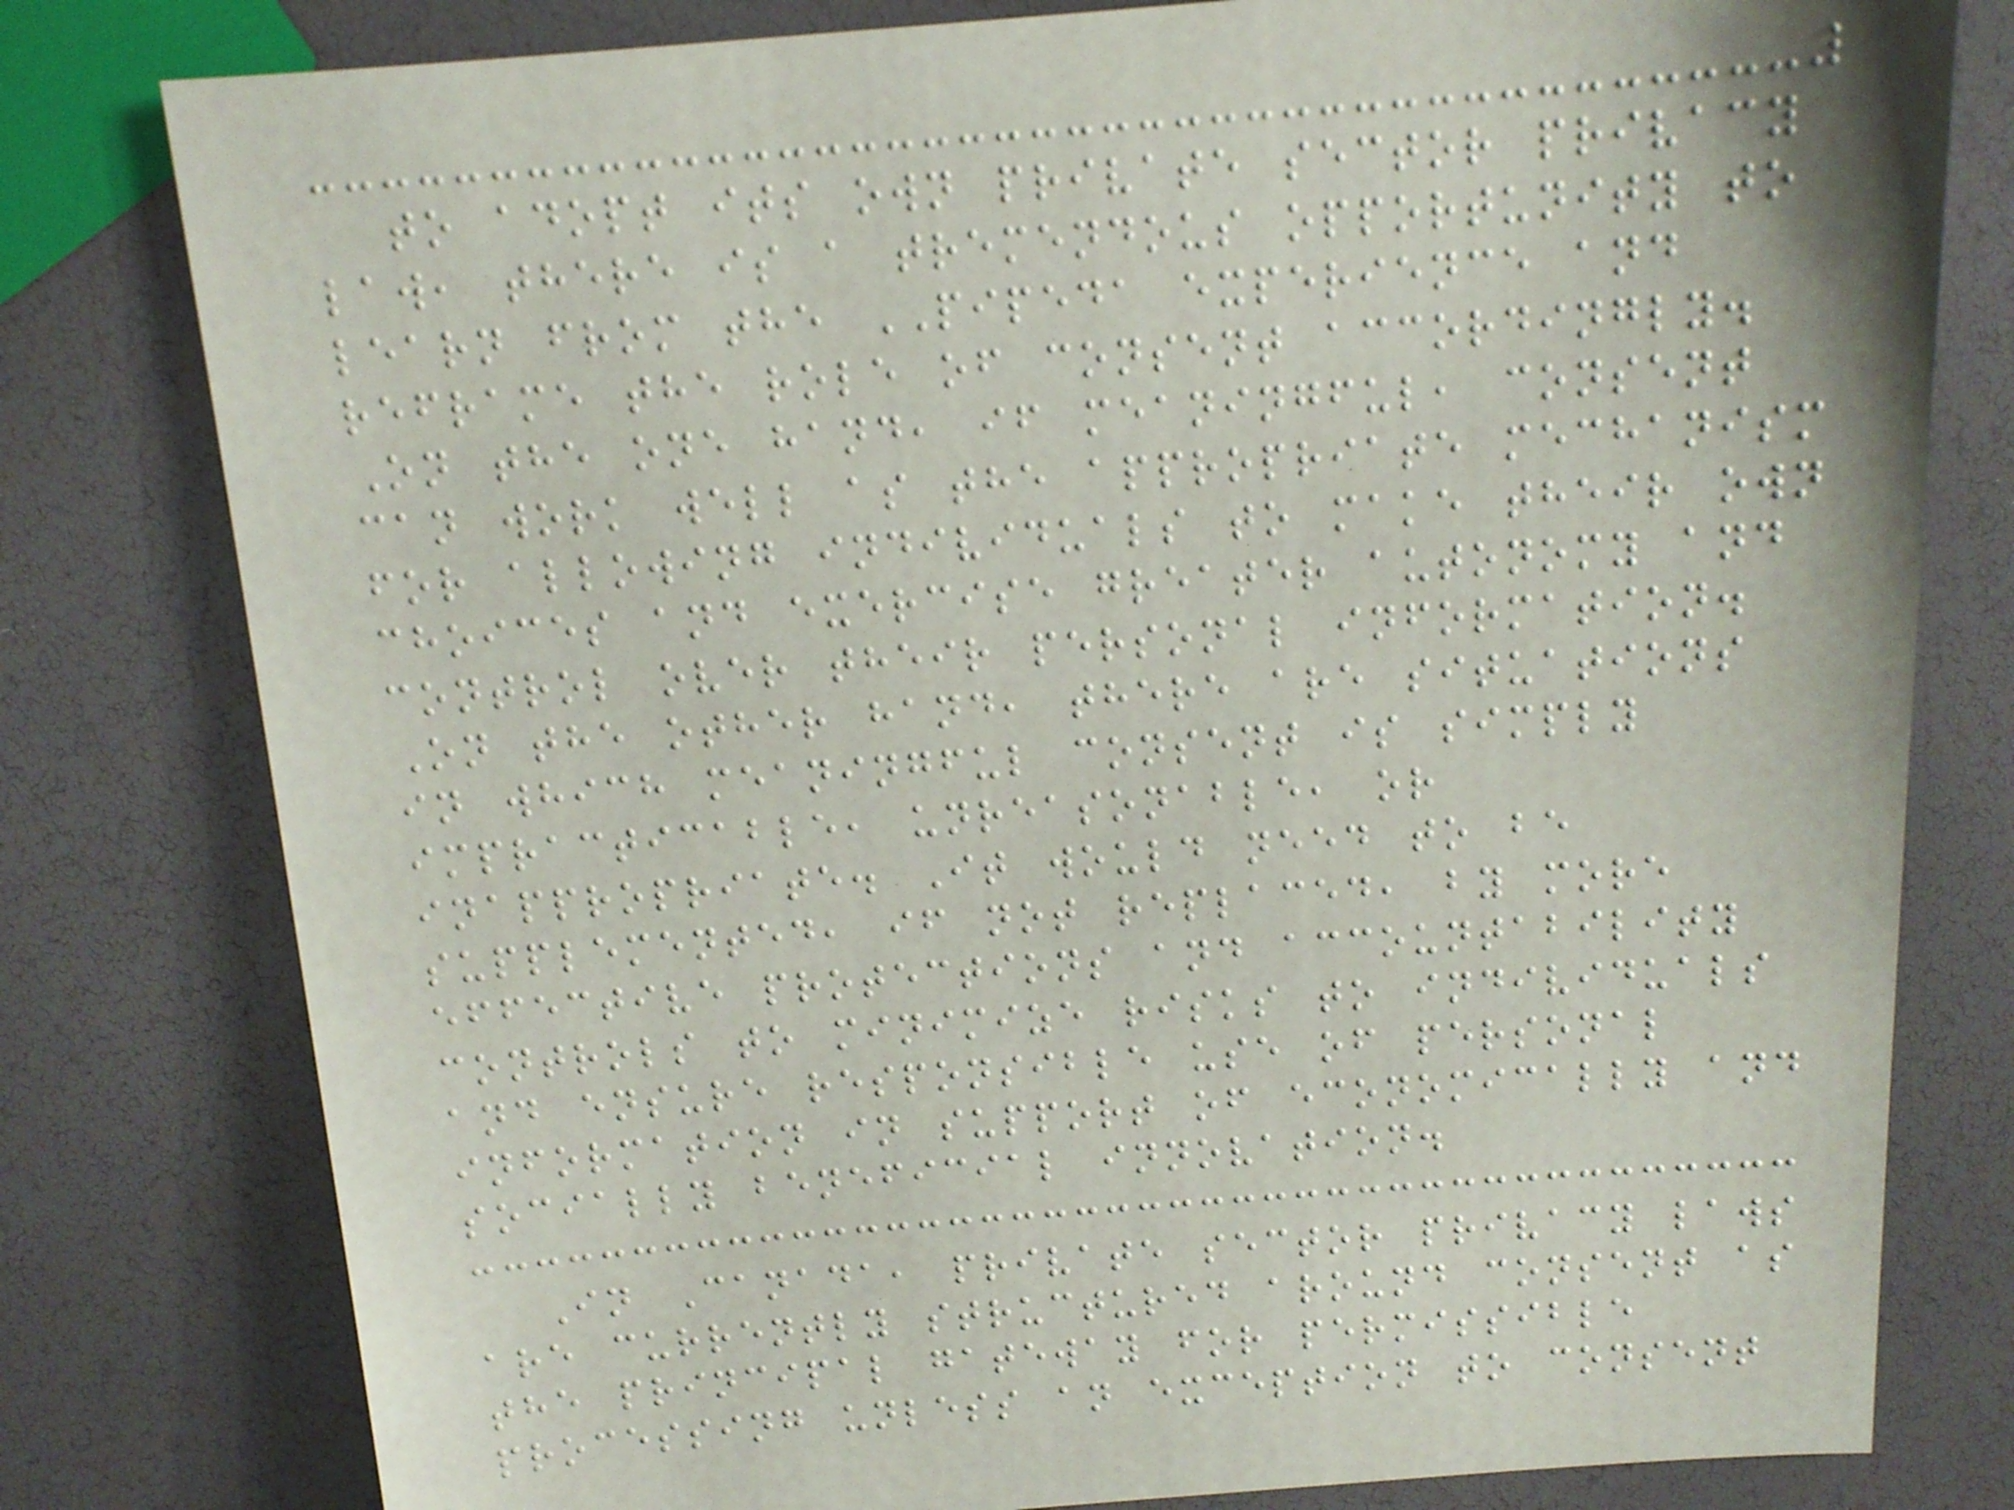to adopt its own private sector privacy
law, there is a tremendous opportunity to
learn from the PIPEDA experience and
reframe the role of consent accordingly.
On the one hand, if meaningful, consent
can work well as the appropriate mechanism
for allowing individuals to make their own
choices and exercise greater autonomy and
control over their personal information.
On the other hand, there are situations
in which meaningful consent is simply
impracticable, unreasonable, or
inappropriate. It would need to be
supplemented, if not replaced, by more
effective protections and accountability
controls to minimize risks to individuals
and ensure responsible use of personal
information in support of economically and
socially beneficial innovation.
In Canada, private sector privacy laws
are currently structured around consent as
the principal gateway for permissible
processing unless an exception to consent
